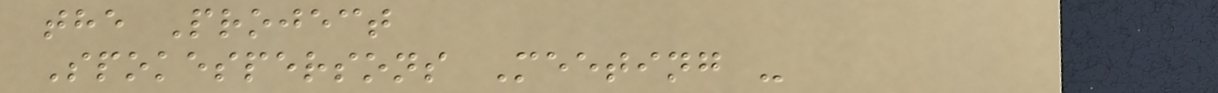the Project
Spokespersons Meeting -
